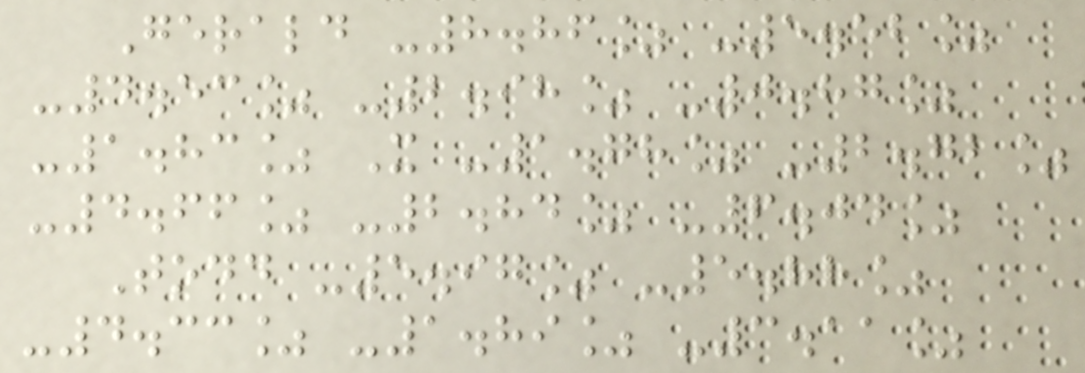Gerald -8.86% -5.52%
-4.53% -2.98% -0.87%
-1.83% X -1.78% -2.72%
-4.66% -2.84% -6.04%
Todd -5.97% -5.88%
-4.33% -1.89% -3.11%
